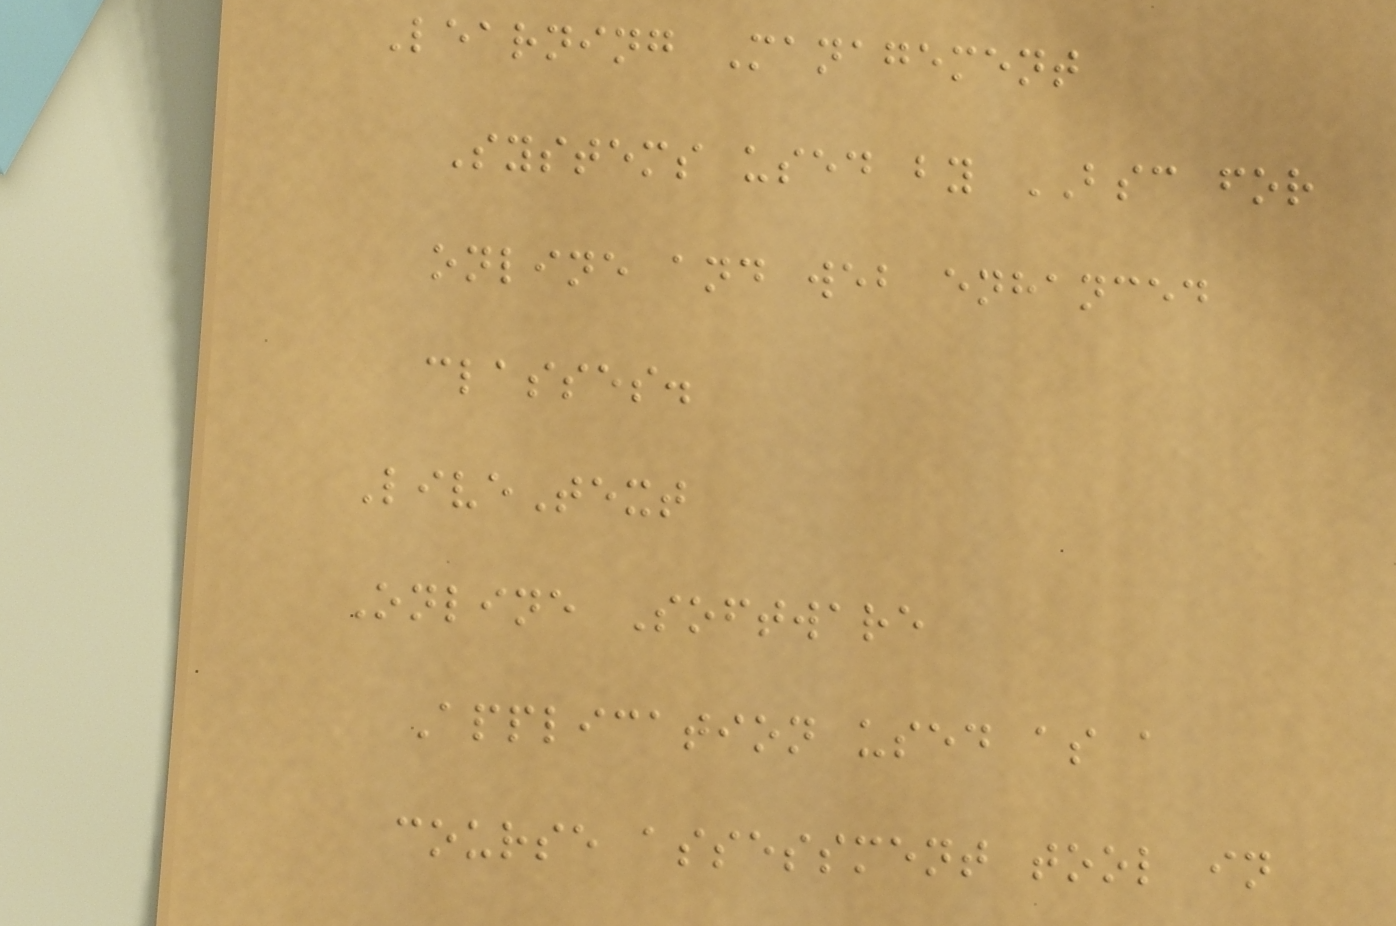Learning Management
Systems used by BSC for
online and web enhanced
classes.
LiveText
Online Software
Application used as a
course assessment tool in
